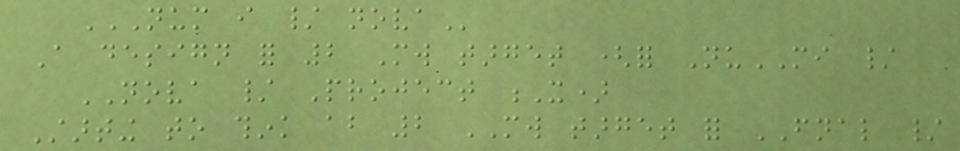NUM I / NOVA
A design for 2 Mw target (for NuMI /
NOVA / Project X)
Starting to think about 2 MW target for FNAL /
